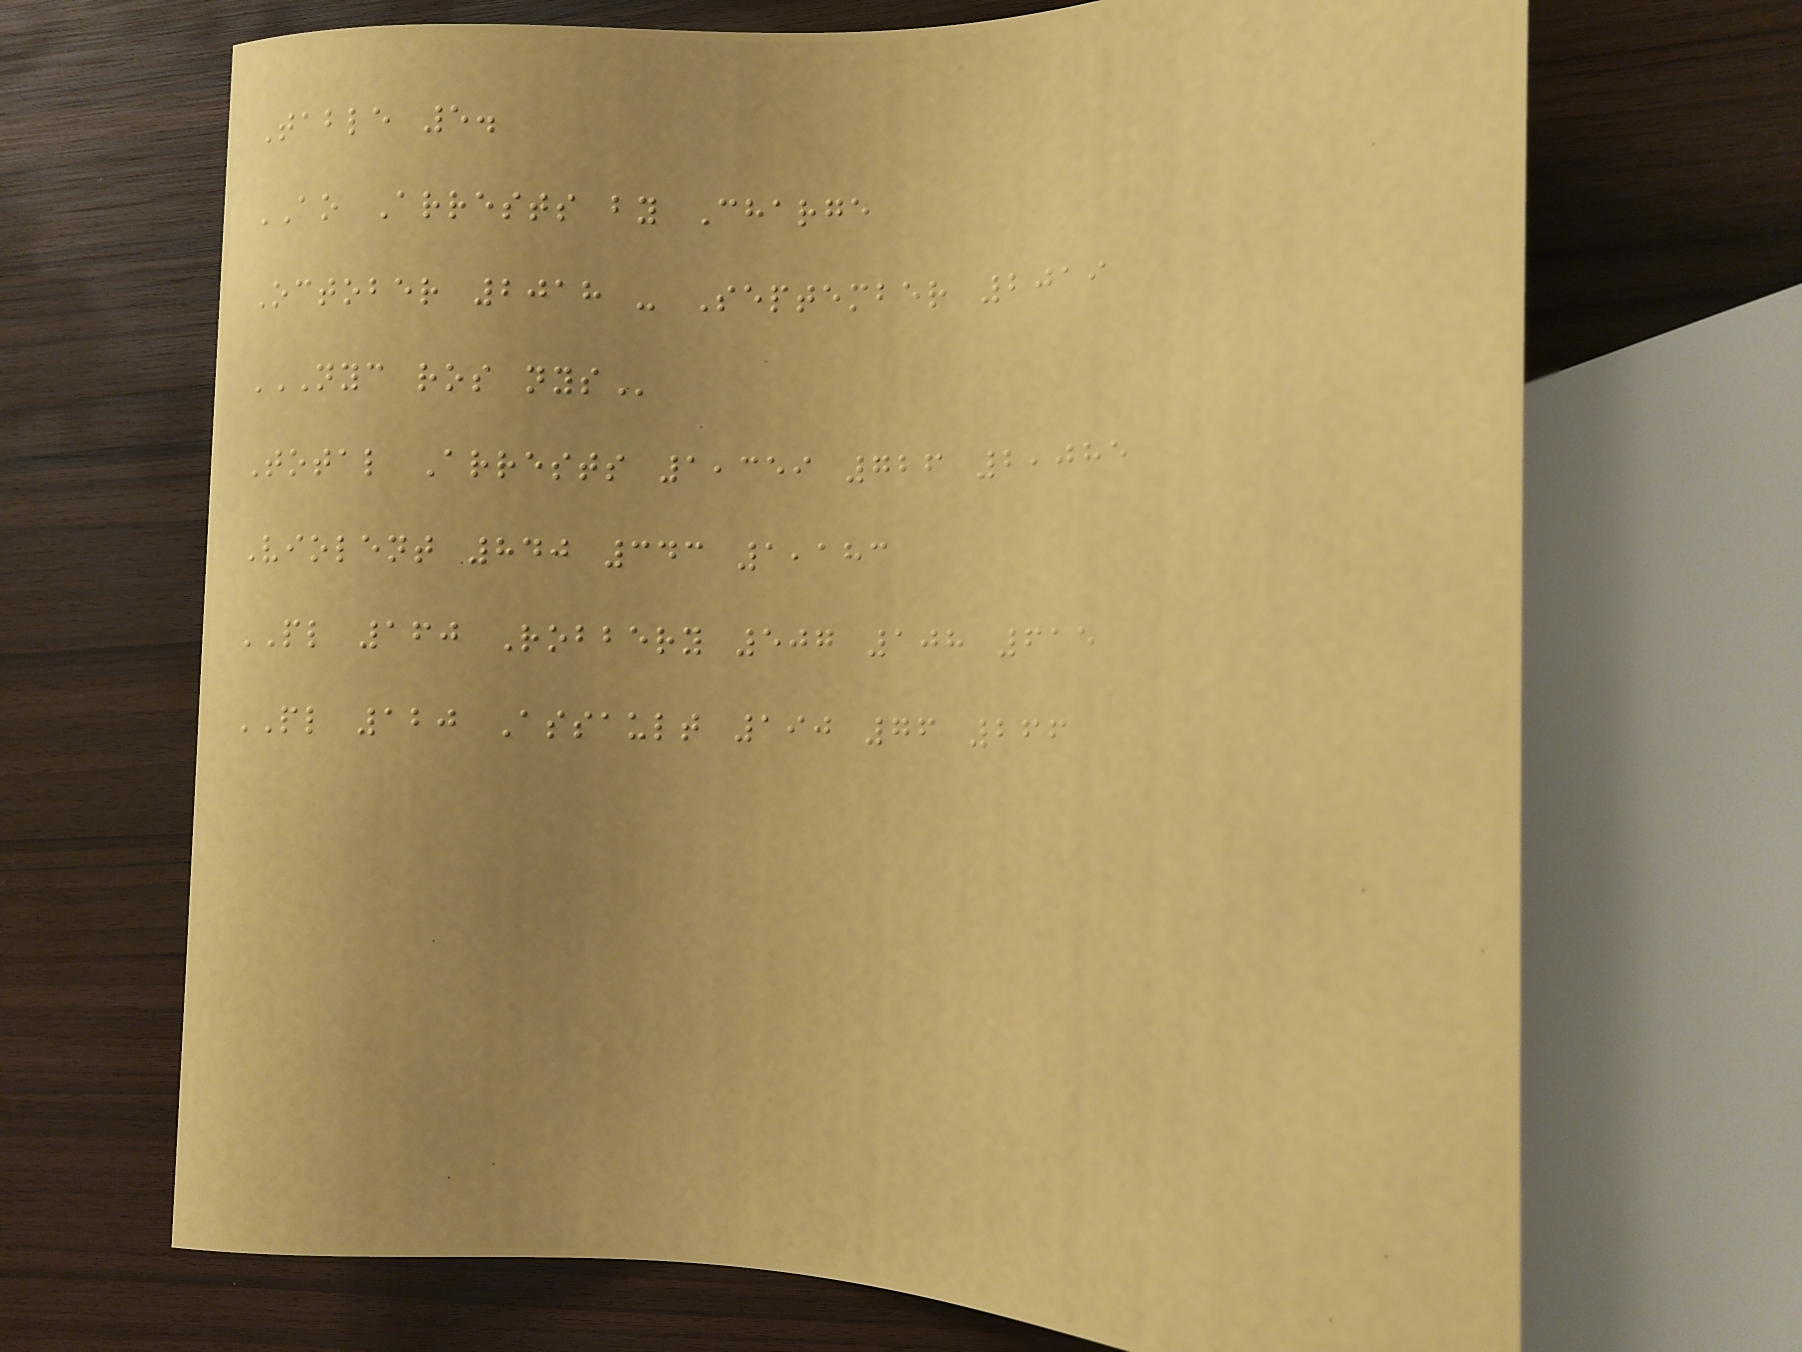Table 5.
AO Arrests by Charge
October 2018 - September 2019
NYC ROS NYS
Total Arrests 1,359 726 2,085
Violent 840 343 1,183
PL 160 Robbery 507 108 615
PL 120 Assault 190 76 266
